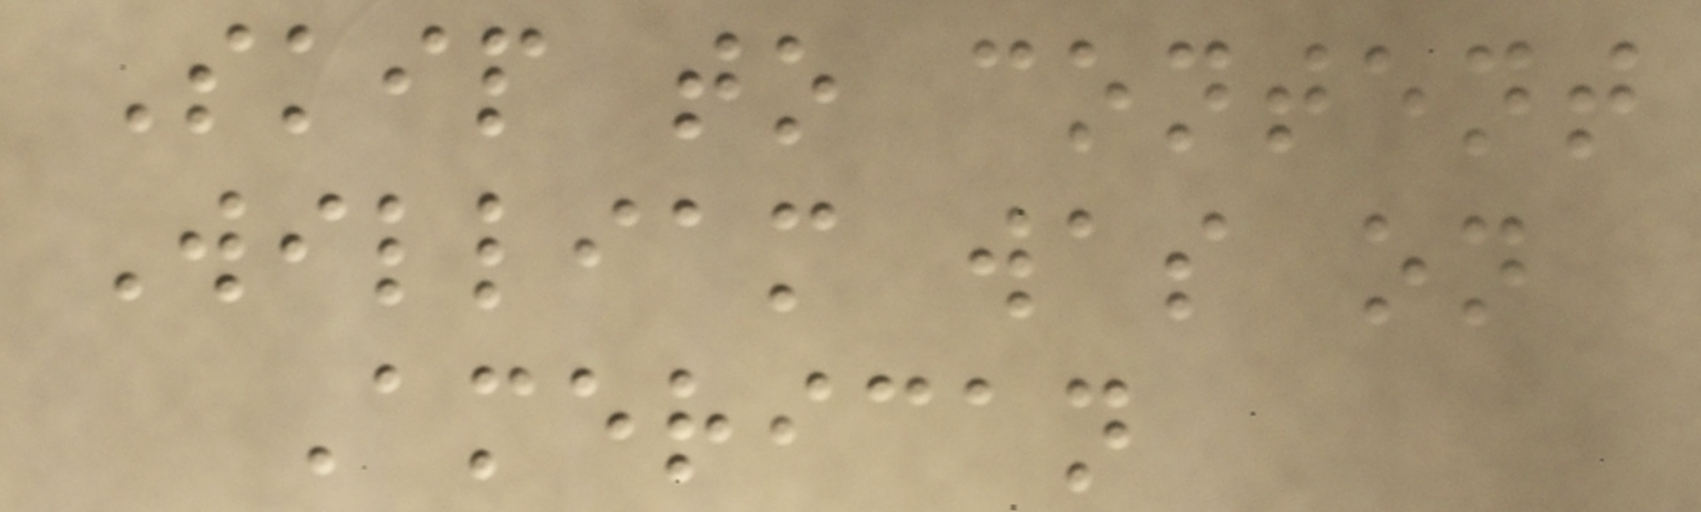Skip to content
William was on
American
